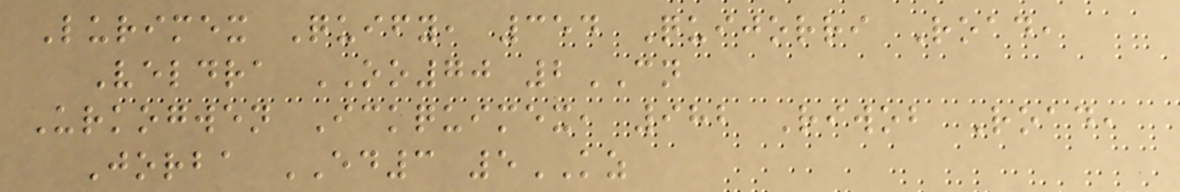Lurimex Quify, 354 Quijorri Road,
Veldra OO70 2CN
Urkogwen Ickquimex, 982 Riwob Road,
Jorba ED3 5KZ
